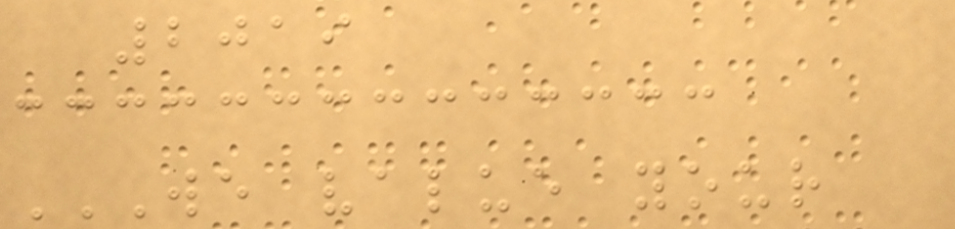2019
WE VALUE YOUR
